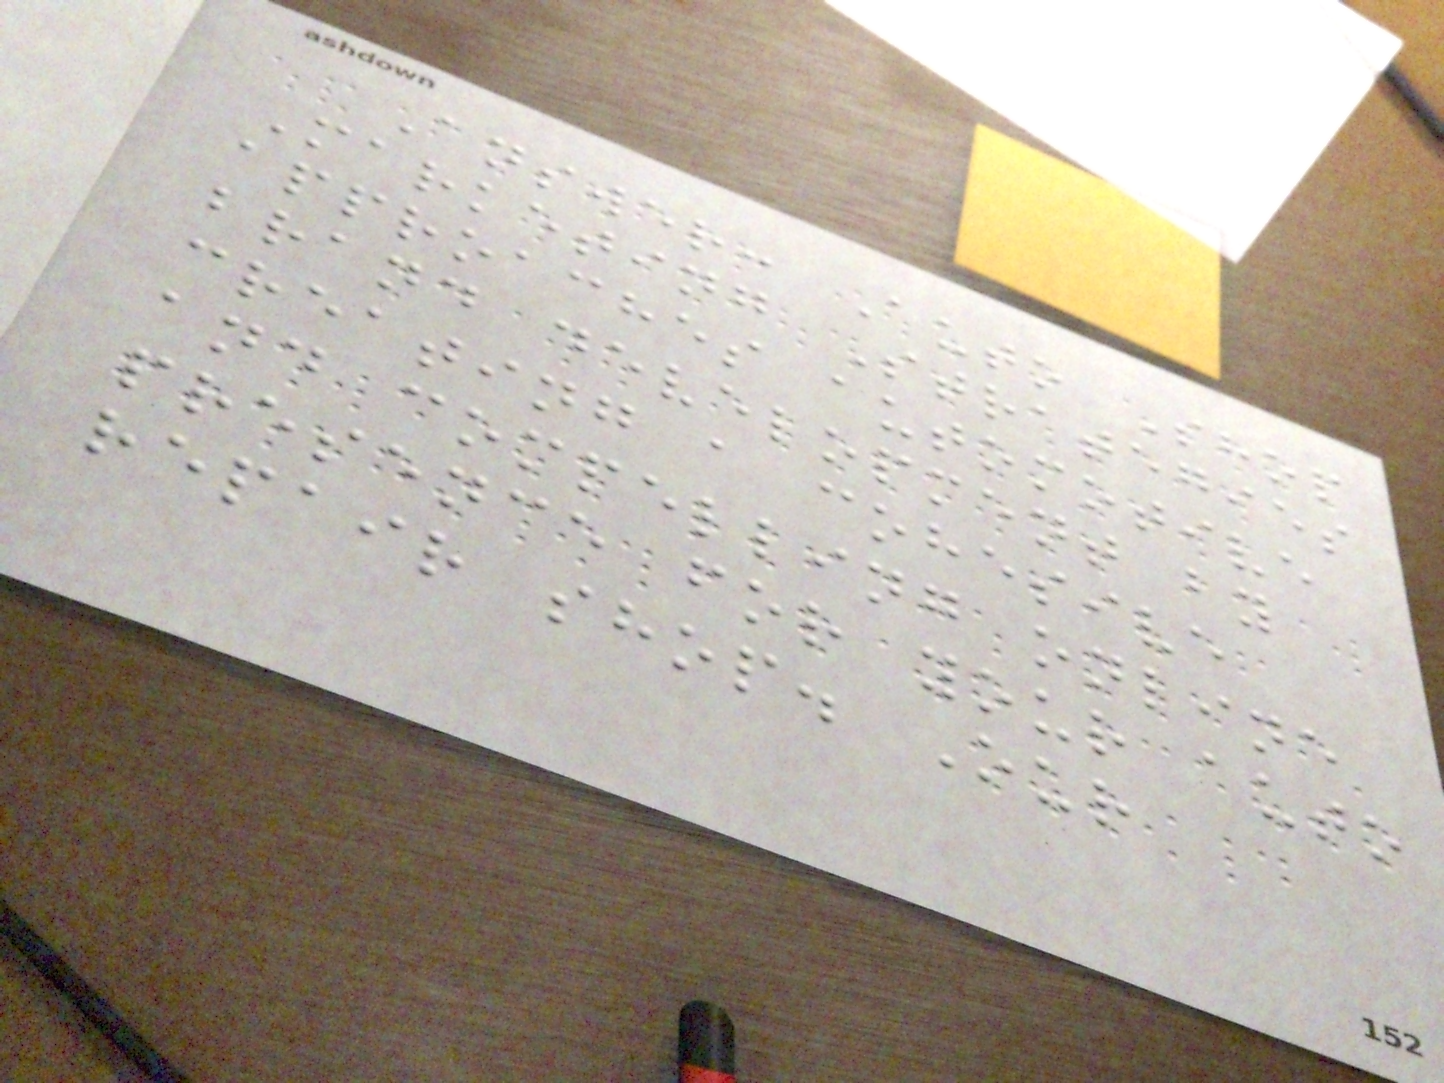Answer: Auto Shop
Marketing Strategies
approaches automotive
brand development by
creating a cohesive
and compelling online
presence for your auto
repair shop. Our
